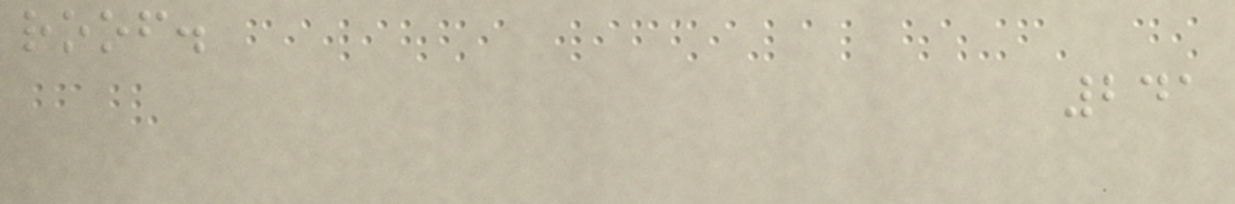roof.
241
